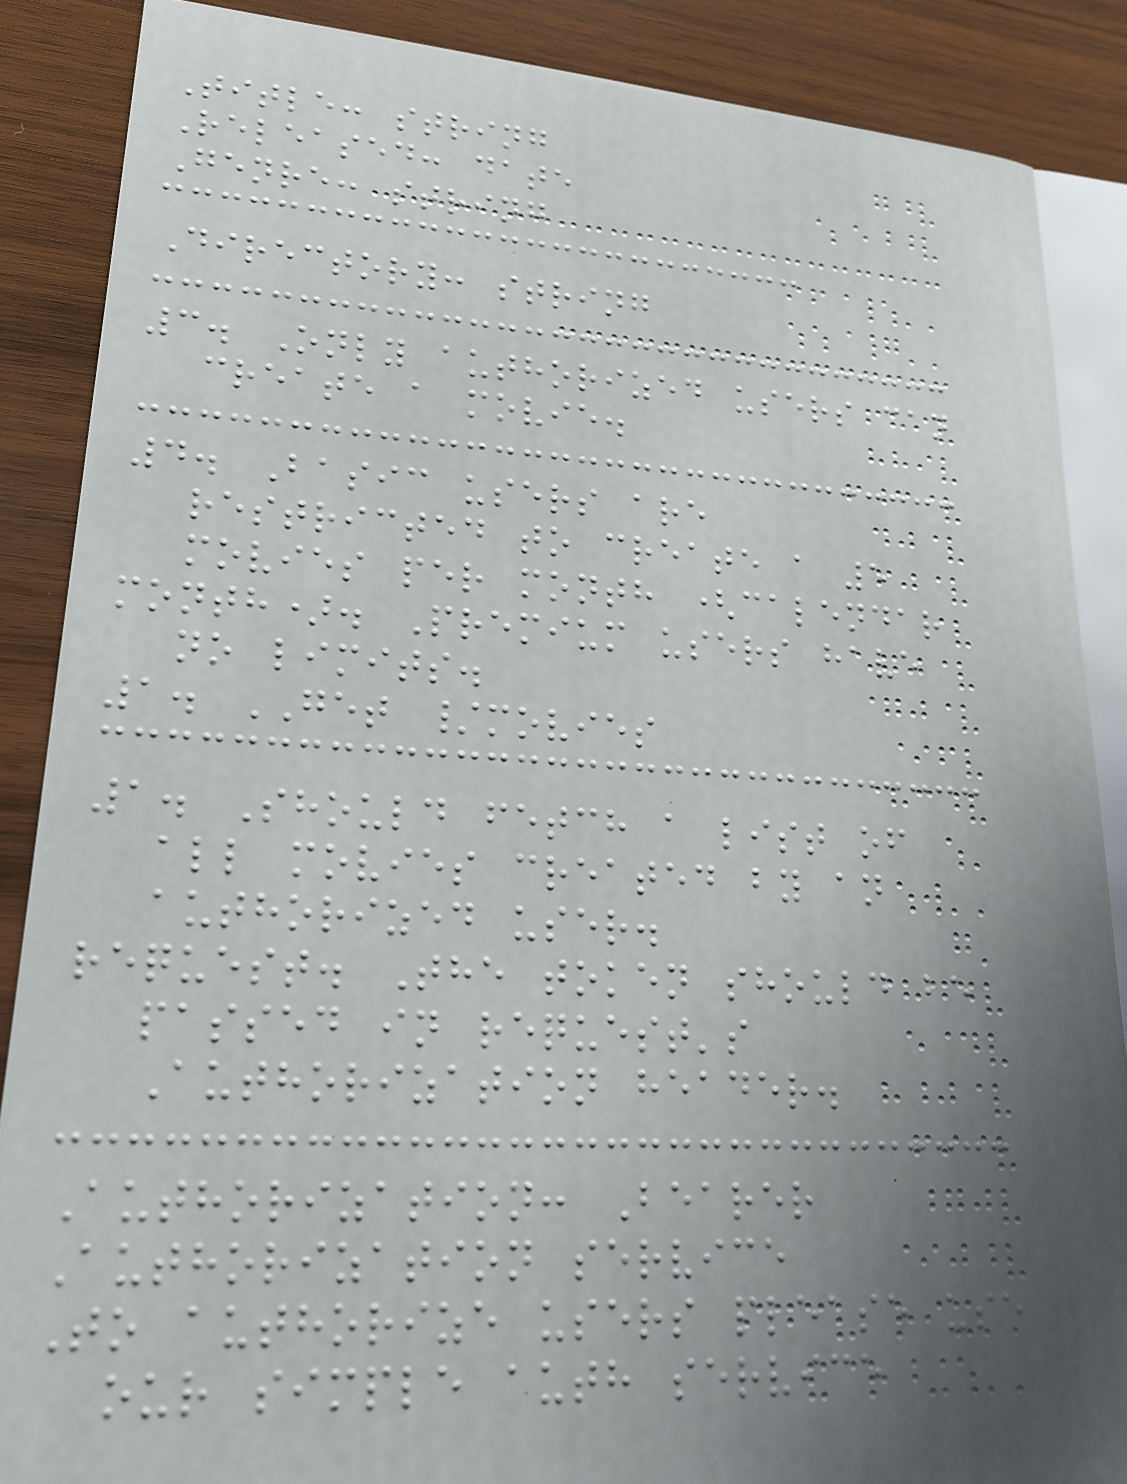Title: string
Released: date
Genre: string
Directory: string
3. Only authorized users can
create a movie.
4. Basic users are
restricted to create a 5
movies per month (calendar
month). Premium users have
no limits.
1. GET /movies
1. Should fetch a list of
all movies created by an
authorized user.
request. The token should be
passed in request's
Authorization header.
Authorization: Bearer
Authorization service
To authorize users please use
our simple auth service
